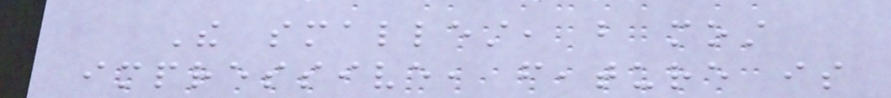The smallest, but most
impressive, feature is
